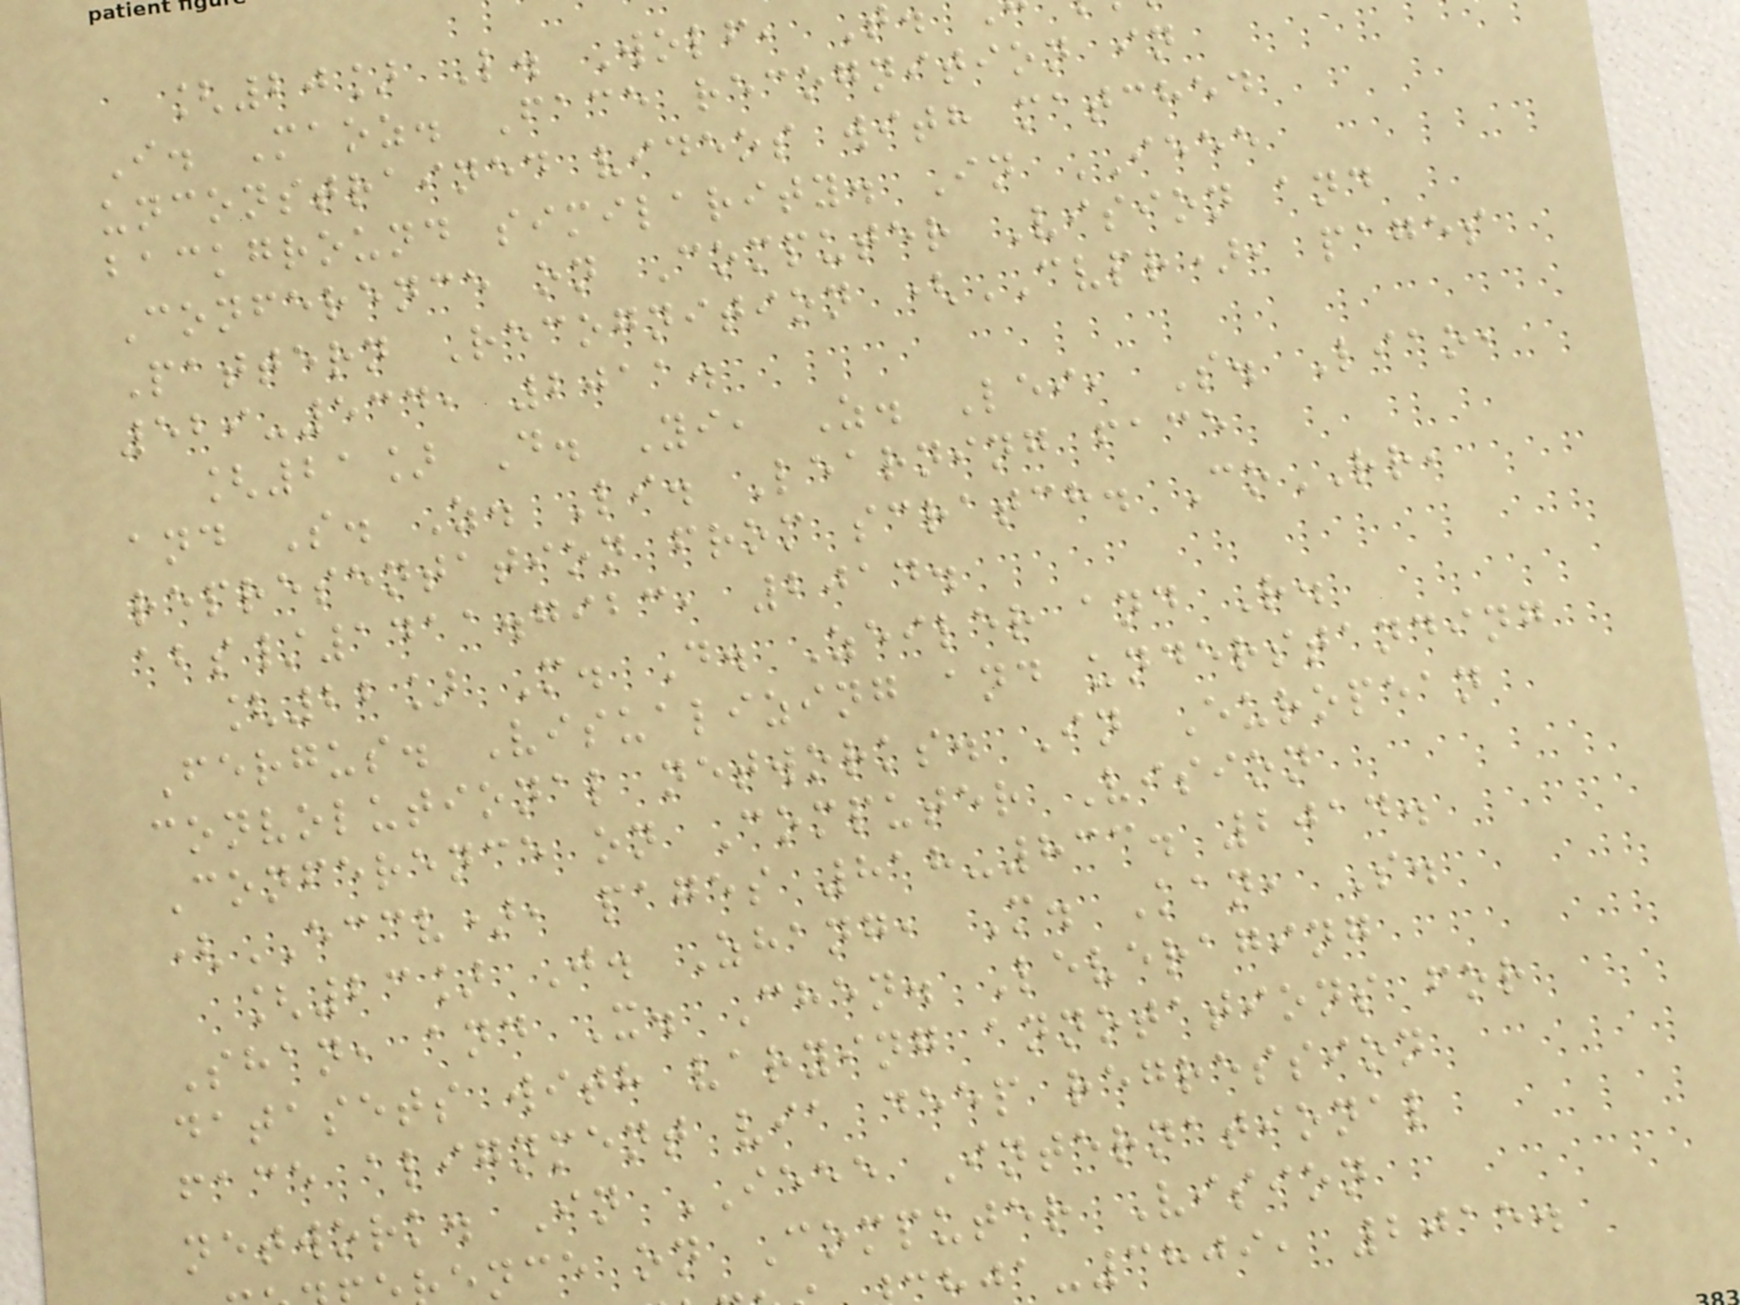[20] L. Wolf, T
I. Maoz. Face recognition in
unconstrained videos with matched
background similarity. In IEEE
Conference on Computer Vision and
Pattern Recognition (CVPR), pages
529-534, 2011.
[21] D. Yi, Z. Lei, S. Liao,
and S. Z. Li. Learning face
representation from scratch. CoRR,
abs/1411.7923, 2014.
[22] M. D. Zeiler and R.
Fergus. Visualizing and understanding
convolutional networks. In European
Conference on Computer Vision
(ECCV), pages 818-833. 2014.
[23] J. Zhang, M. Kan, S.
Shan, and X. Chen. Leveraging
datasets with varying annotations for
face alignment via deep regression
network. In IEEE International
ence on Computer Vision
-3809, 2015.
